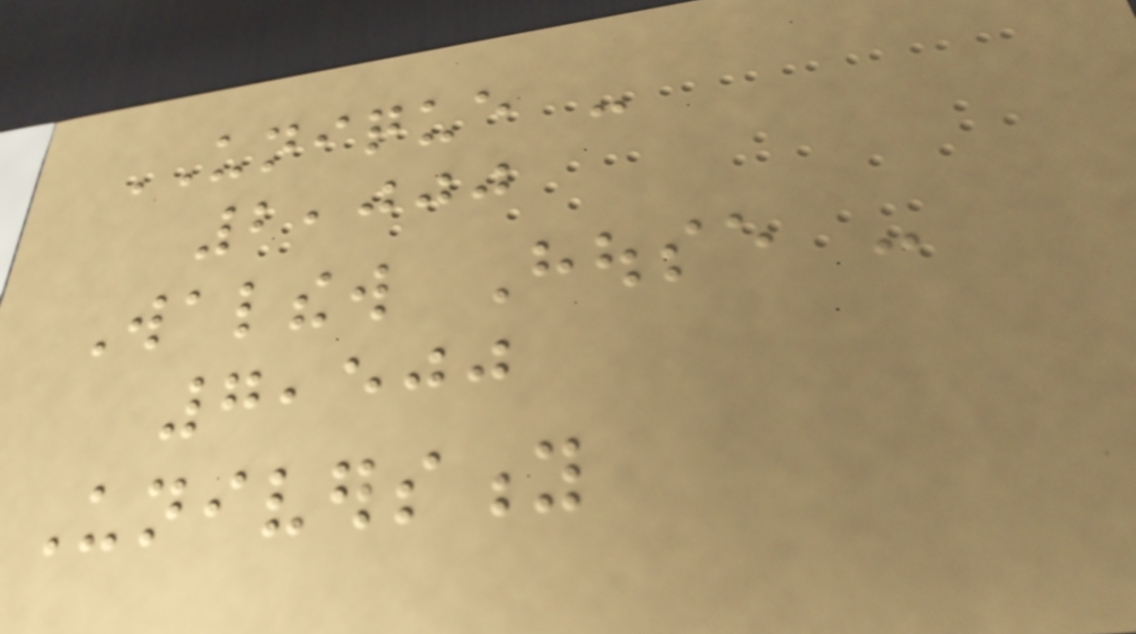UNIQUE -
2,000
Walthew House -
7,500
University
